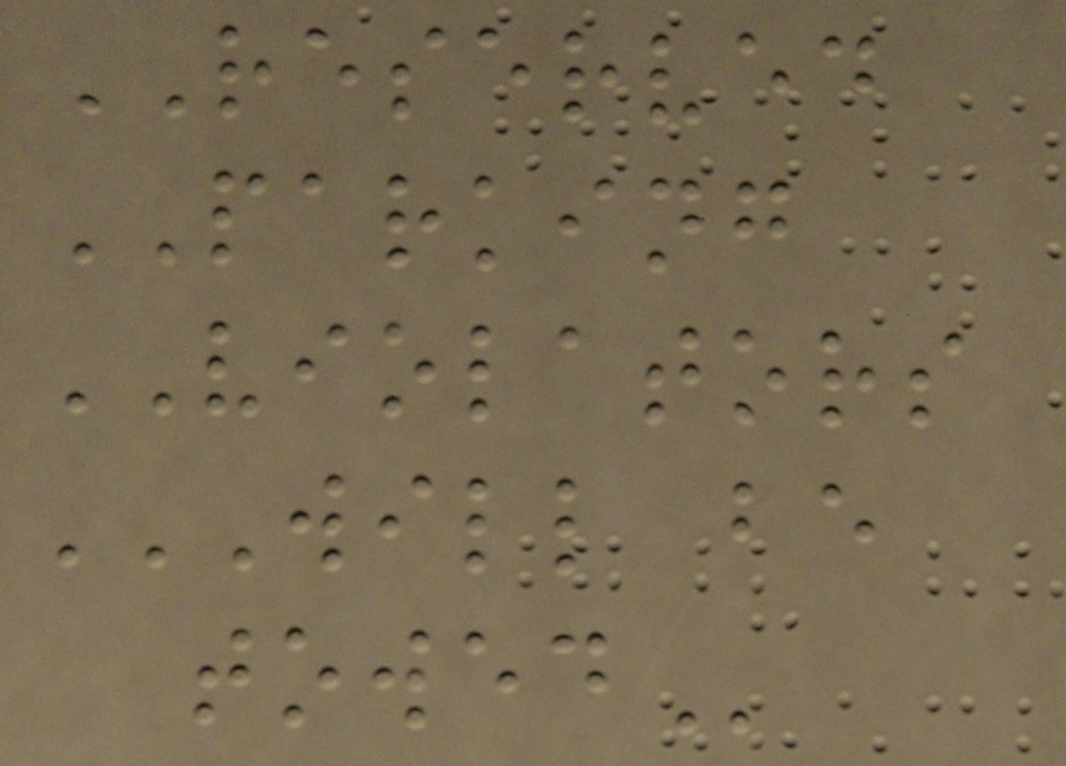RESERVED
PARKING
VIOLATORS
WILL BE
TOWED
